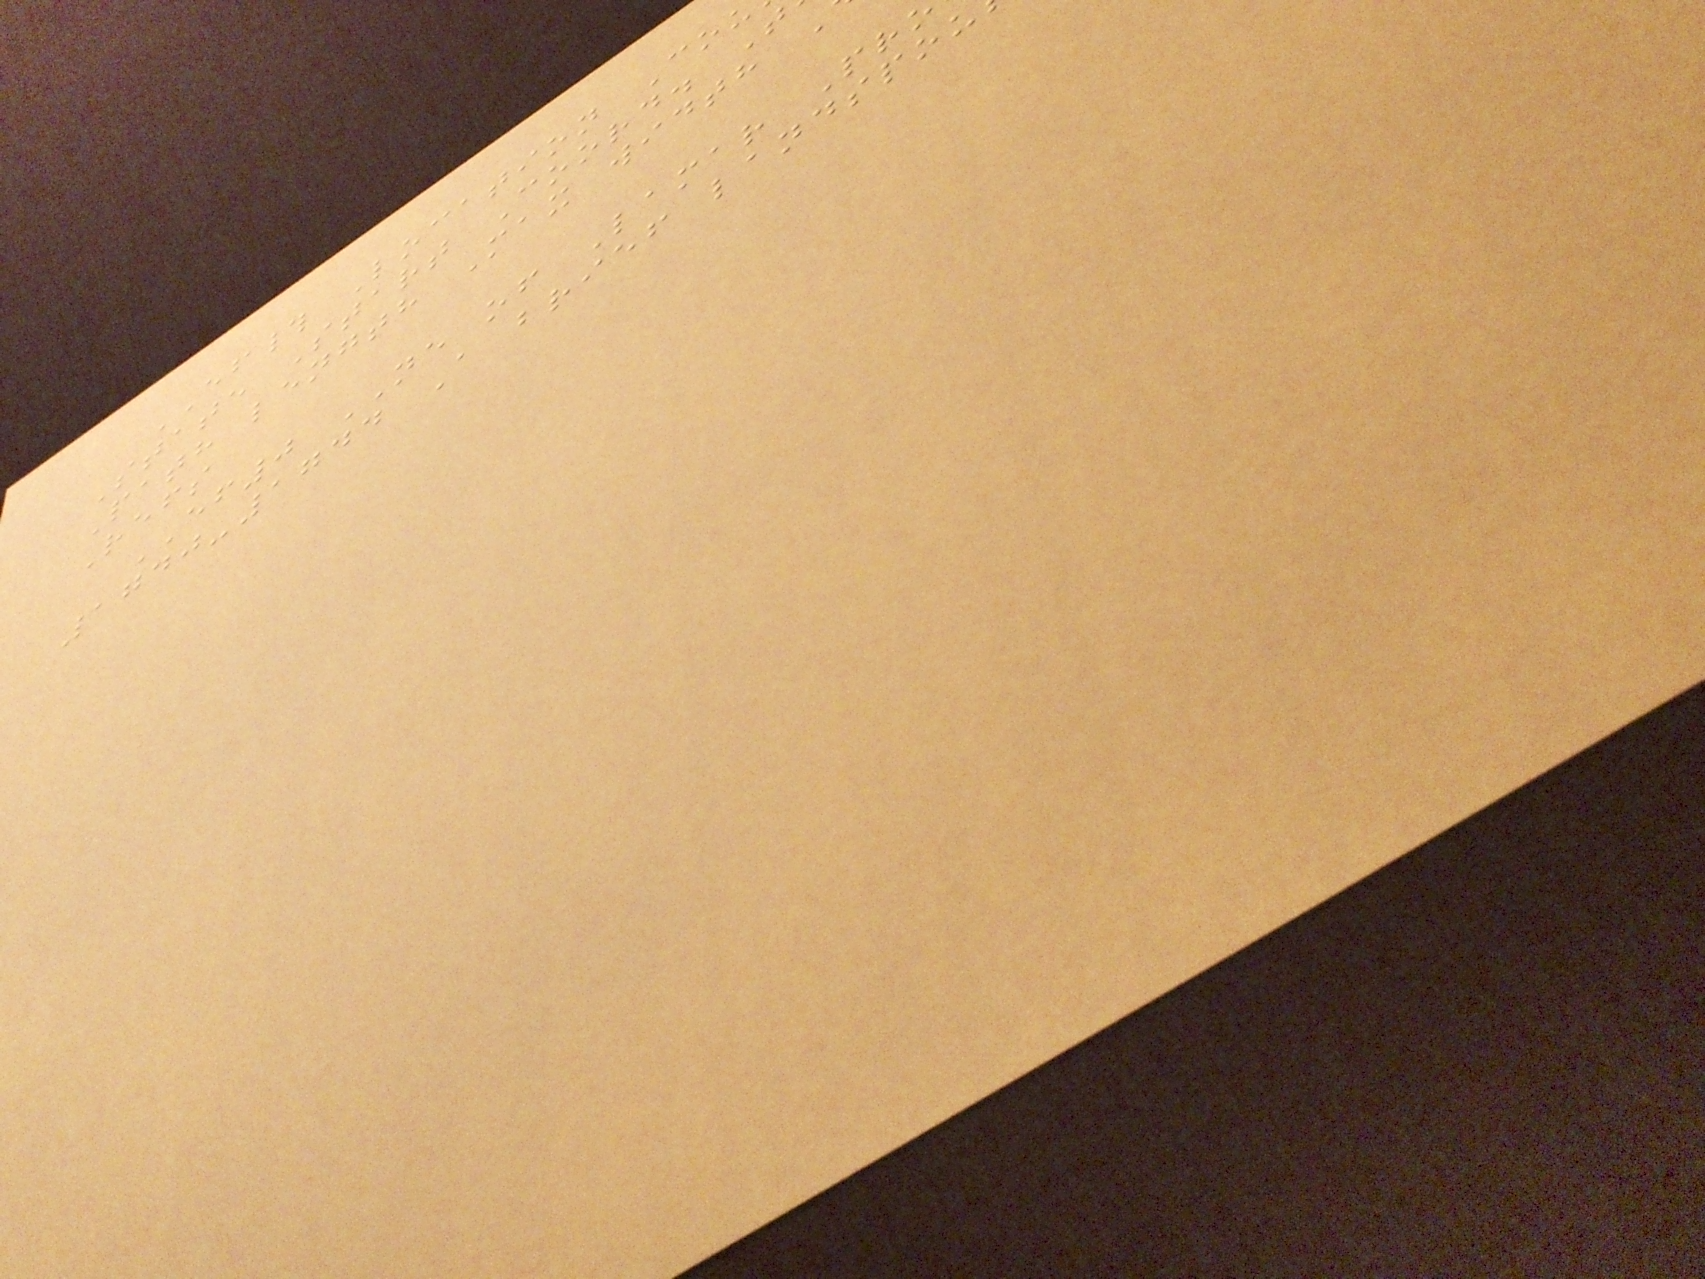EF# Location Co
State Start Coord. T
Path length Max width
Refs
EF0 NE of Lamar Pr
1740-1744 A brief landspou
